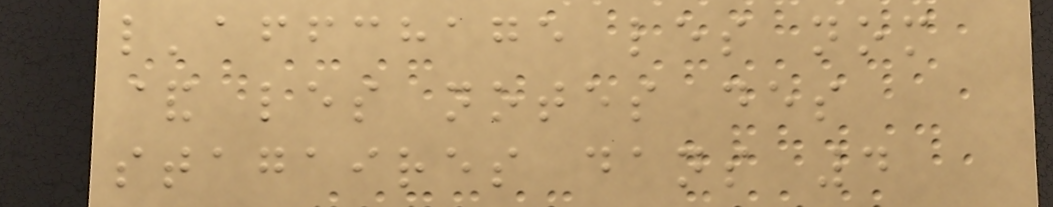l'affchage les nom
& les notes des
stagaires dans 4
